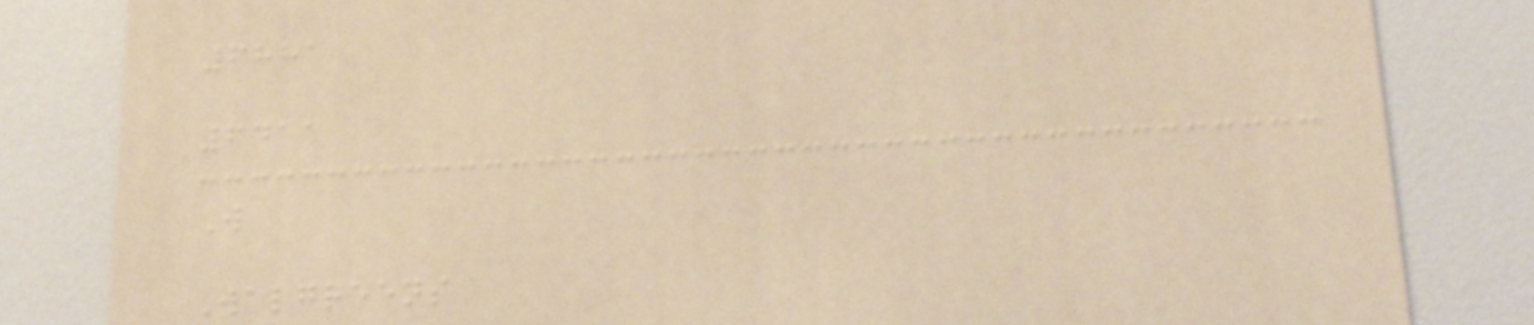6881
6411
W
Walgreens
